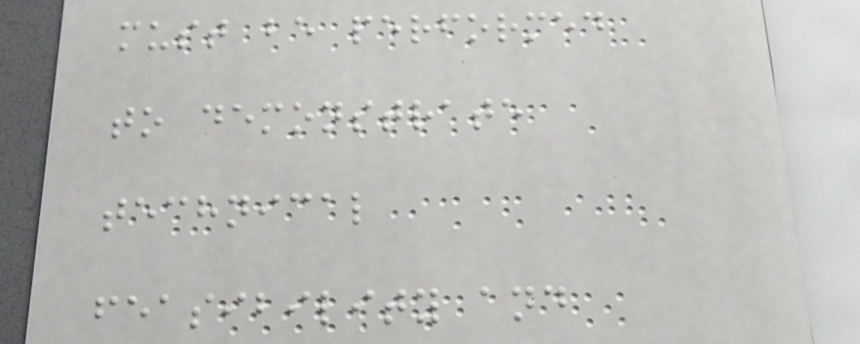must be performed
to demonstrate
technical
feasibility and
